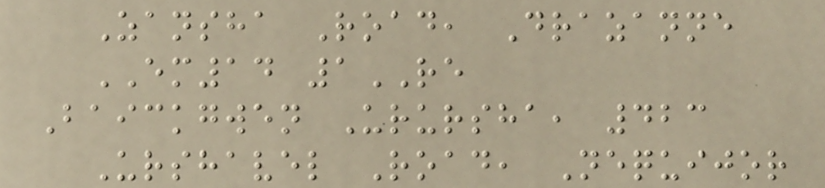Zansha Road, Drazanne
EM14 1RE
Baickgwen Urursha, 423
Urshavel Road, Nequijor
